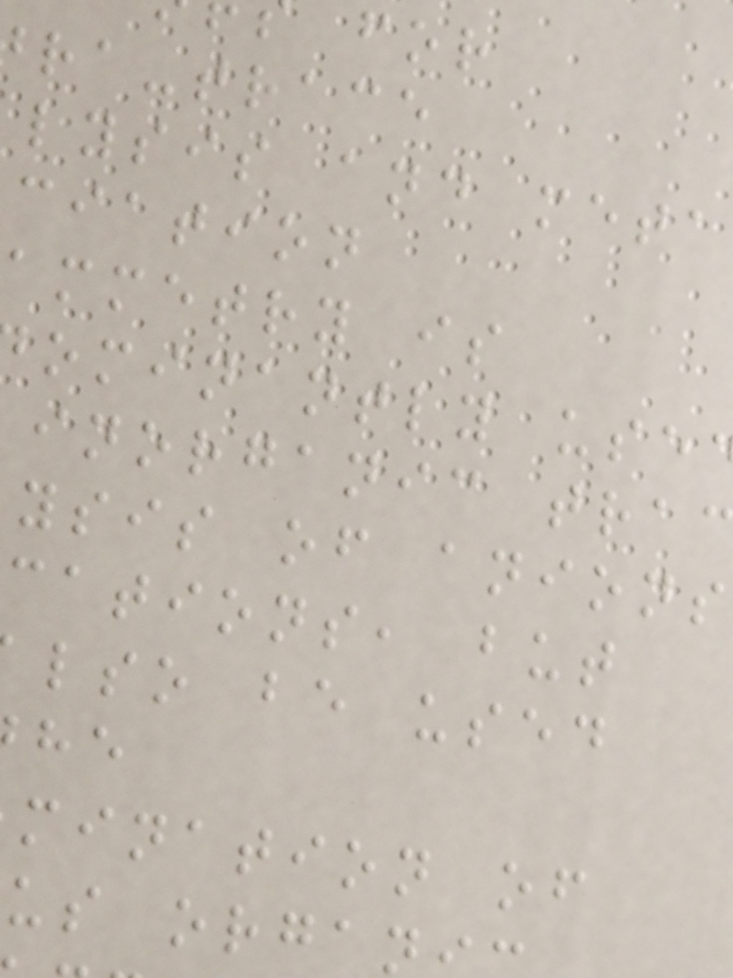ra-trace
lysis and meta
ciation
ammetry is
ominantly use
inorganic tra
ysis of anions
cations, but
lso be used
mination of
us organ
